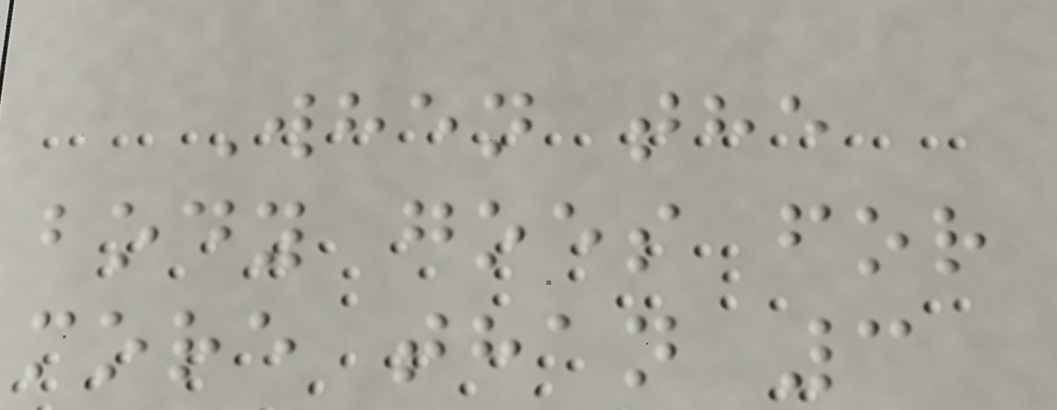When the
body goes for
more than 3
